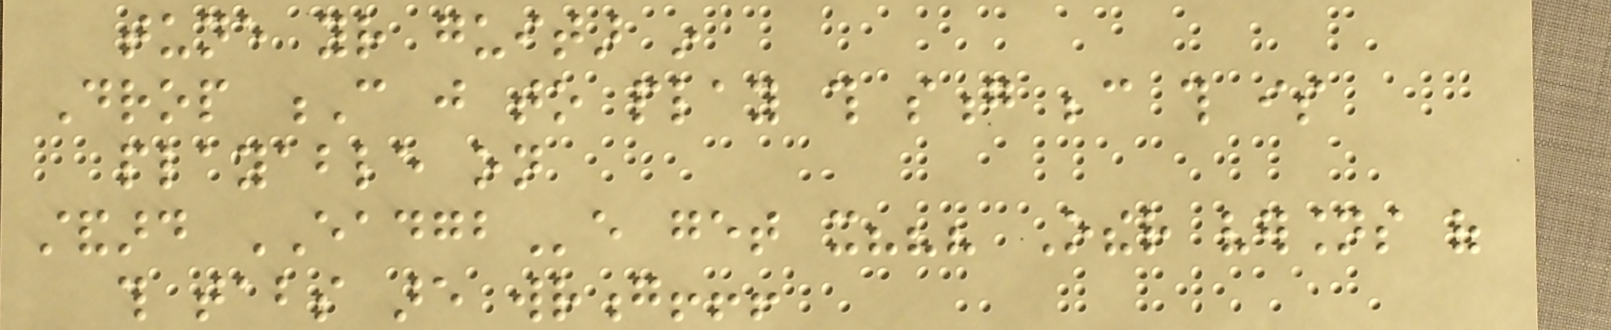tune your guitar in
Drop C just to play this song because this is
playable on
standard EADGBe get it??? Other versions of
this tabs are wrong!!!
